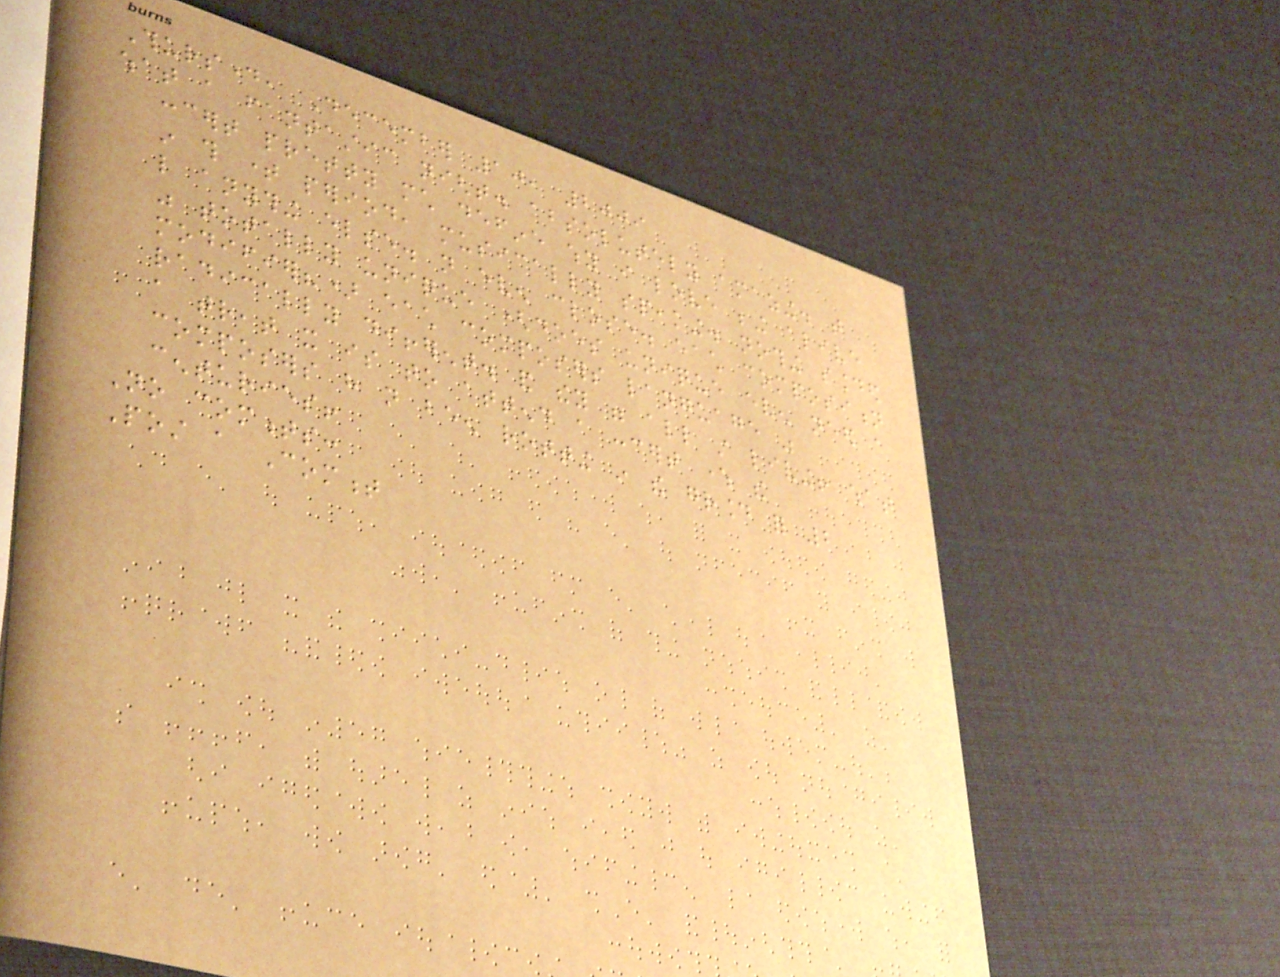Thursday, December 10, 2009
what a fantastic night. absolutely amazing. that
concert pretty much define why i love being alive
in this time period, musically speaking. nothing sounded
like anything else. not even close. each composition
was totally unique (does unique even need a
modifier?) each composers language was
radically different. and they were all still living! what
a treat it is to attend a concert where the
composers have not been rotting in the ground for 2
centuries!
No comments:
Post a Comment
